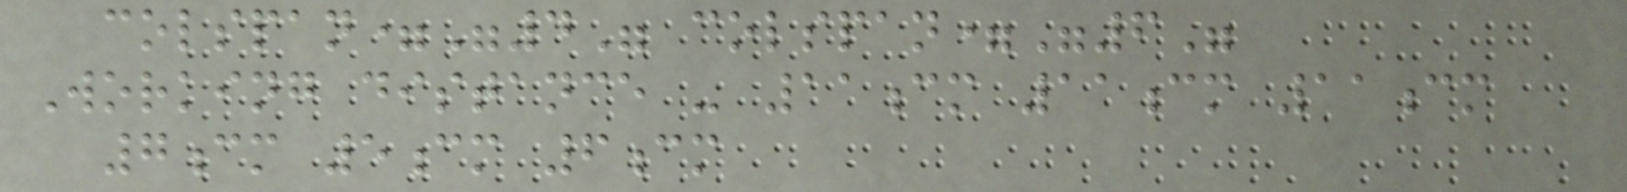colspan="4" colspan="6"
Working distance - 11cm 11cm 11cm
7cm 5cm 6cm
